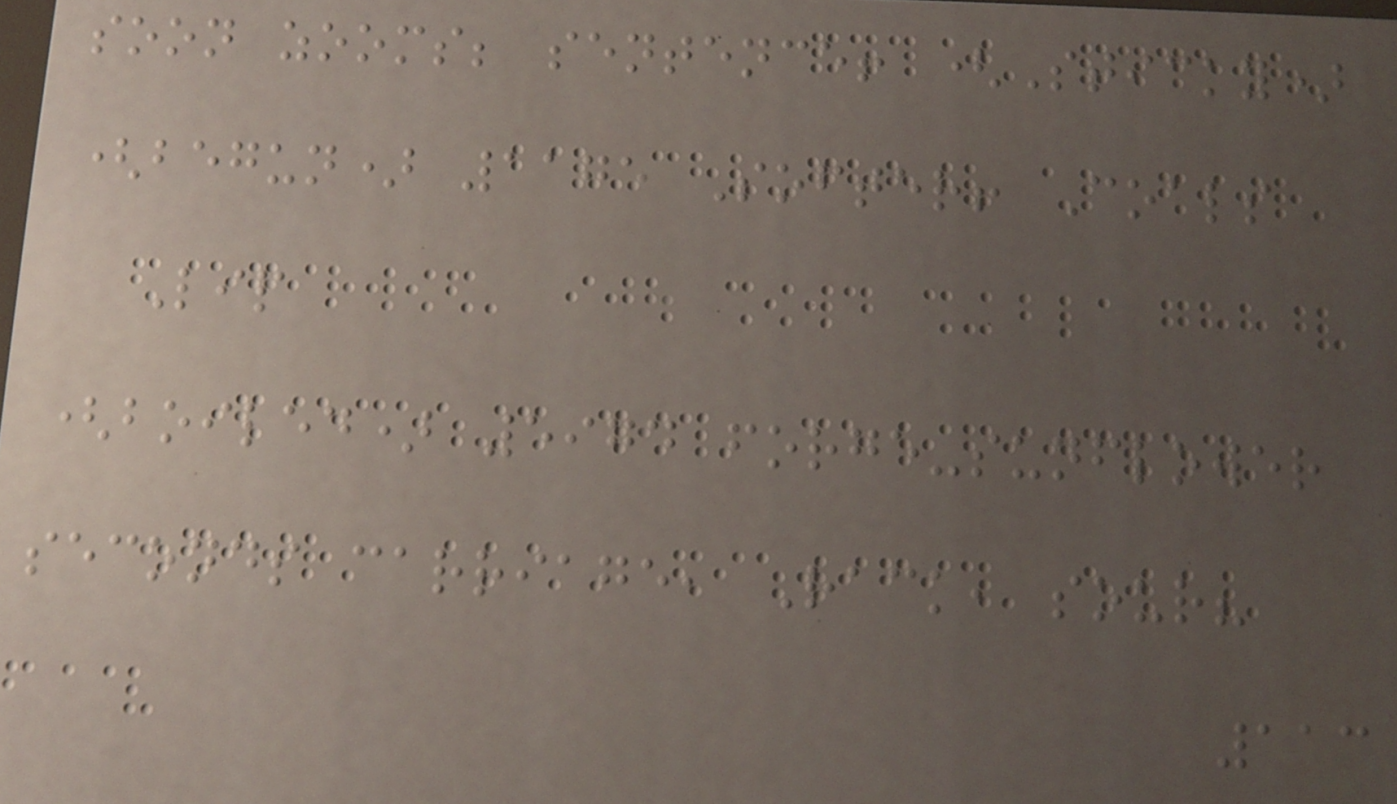soon zooms; sentence! (Sticky)
(begun) 1175 Softer! Coals
Lip
(boiled) 5974 forge-sunflower
seconds carriage, Rack, sour?
113
